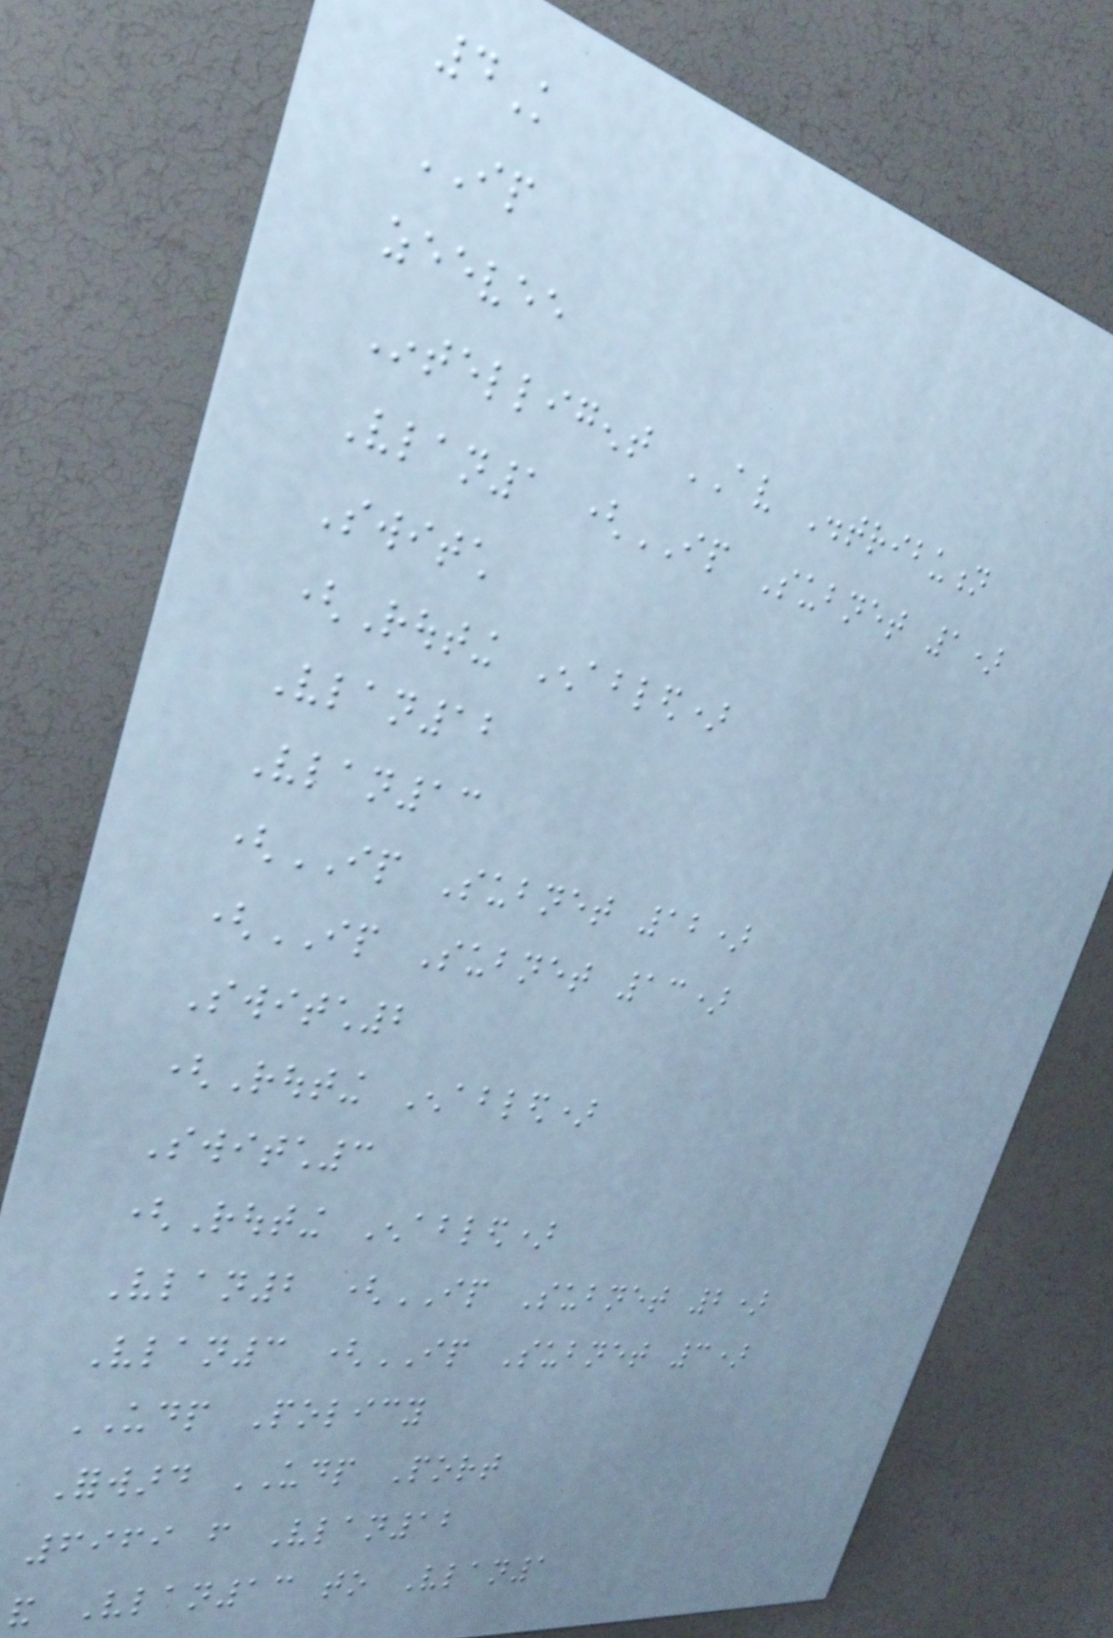4K
IP
zeevee
Intelligent AV Distribution
Vlan1 (IP Subnet 1)
Switch
(Routing Enabled)
Vlan12
Vlan13
(IP Subnet 12)
(IP Subnet 13)
Switch2
(Routing Enabled)
Switch3
(Routing Enabled)
Vlan2 (IP Subnet 2)
Vlan3 (IP Subnet 3)
UDP Policy
Forward UDP Port
6969 from Vlan12
and Vlan13 to Vlan1
